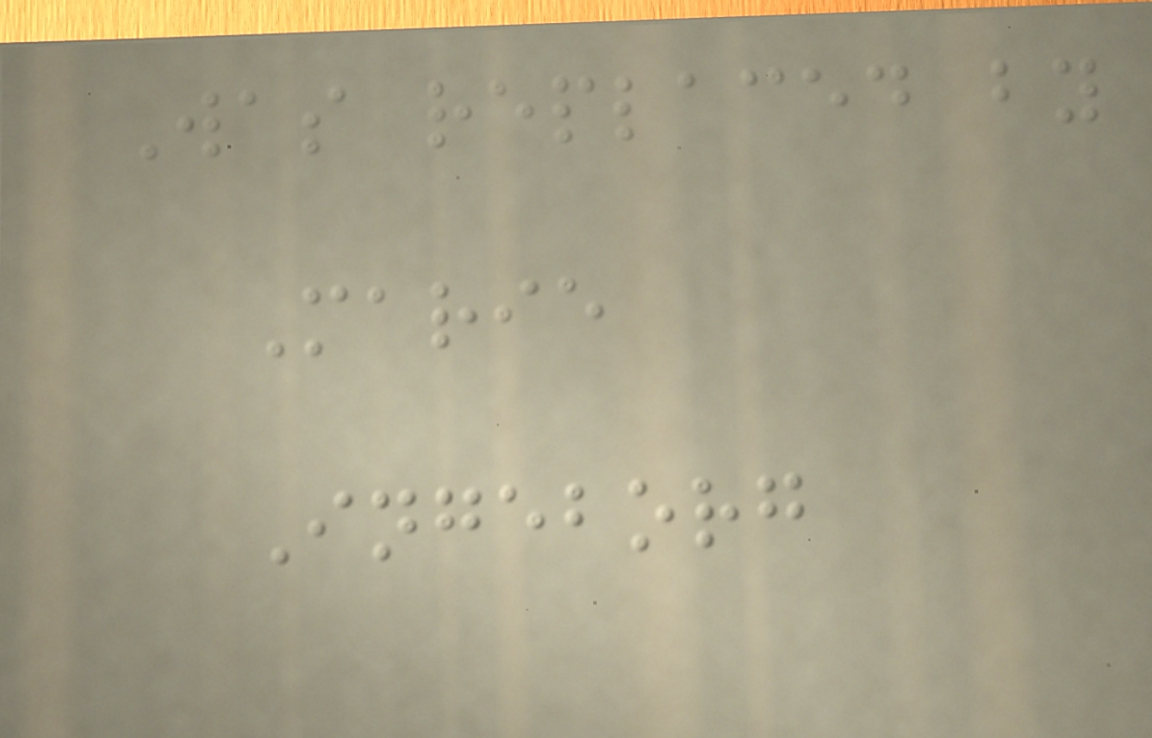Was replaced by
Marie
Ingeborg
